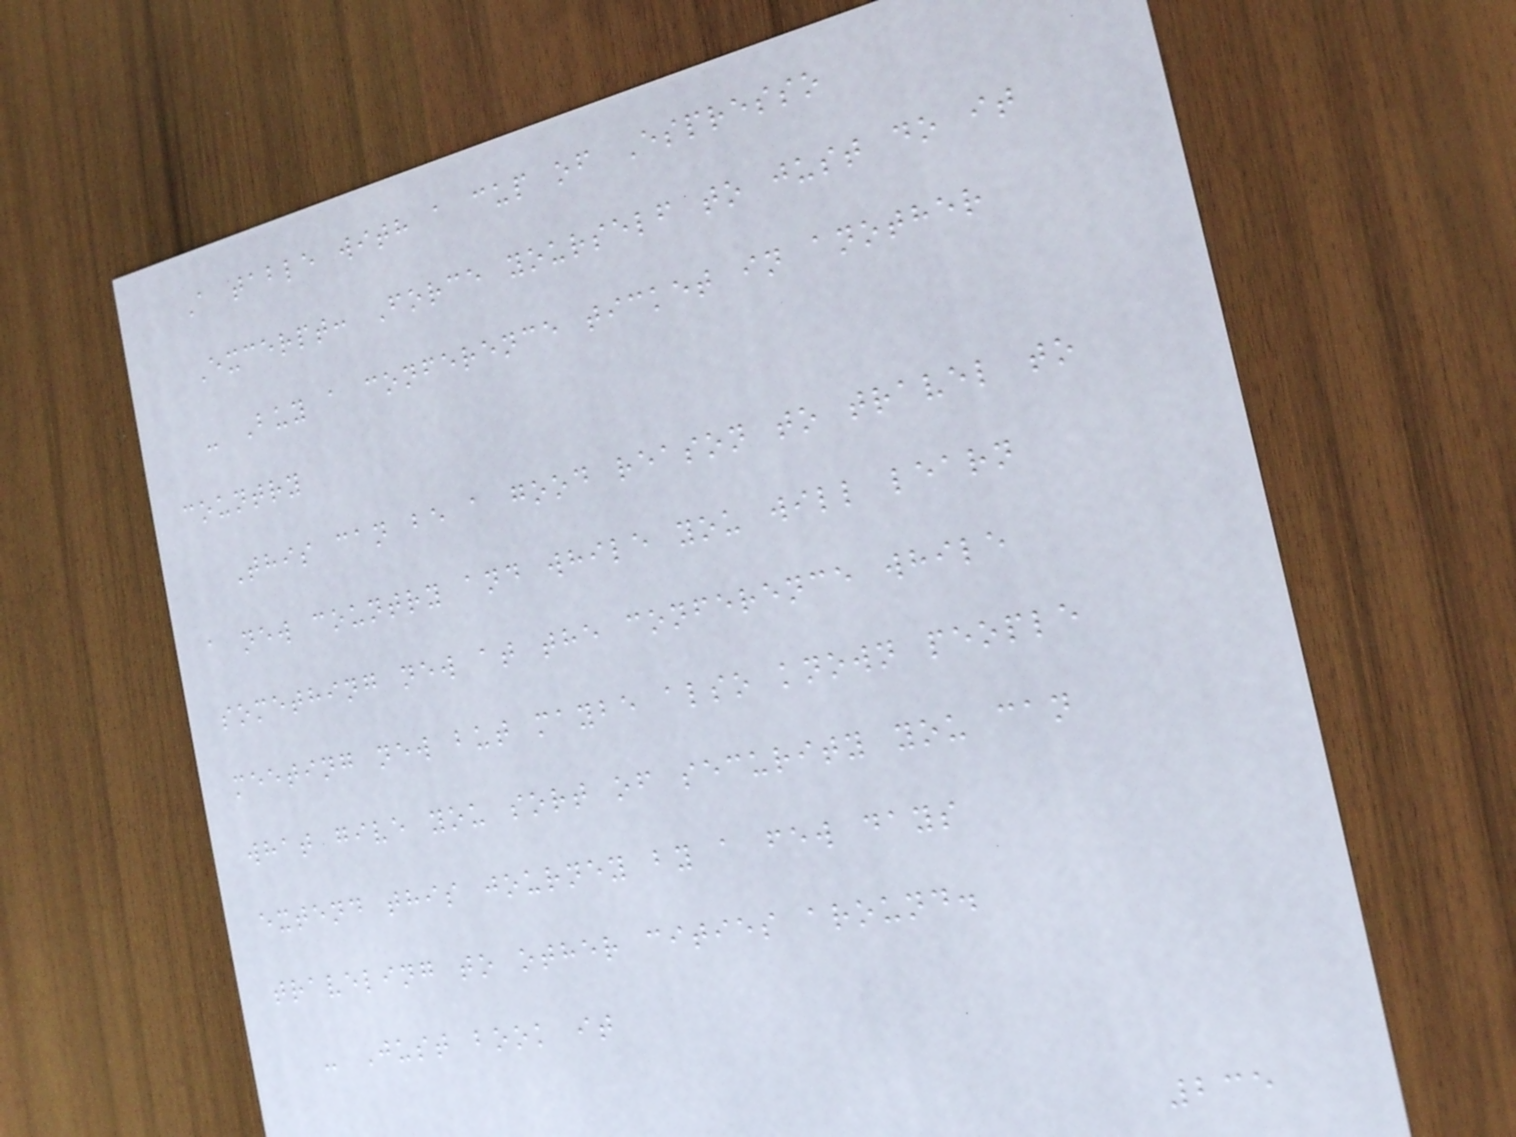A table with a cup of Espresso
Excerpt: Force yourself to just do it
- Buy a conference ticket in another
country
This can be a good reason to travel to
a new country and while you will learn
something new at the conference while
meeting new but maybe also known people
what give you sort of security you can
extend this journey by a few days
traveling to other cities around.
- Just book it
235
